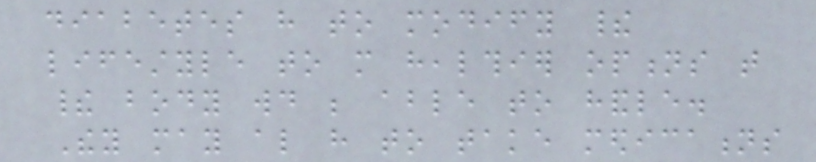diabetes have to modify their
lifestyle to more healthier options that
their body would be able to handle.
They may also have to take medications
